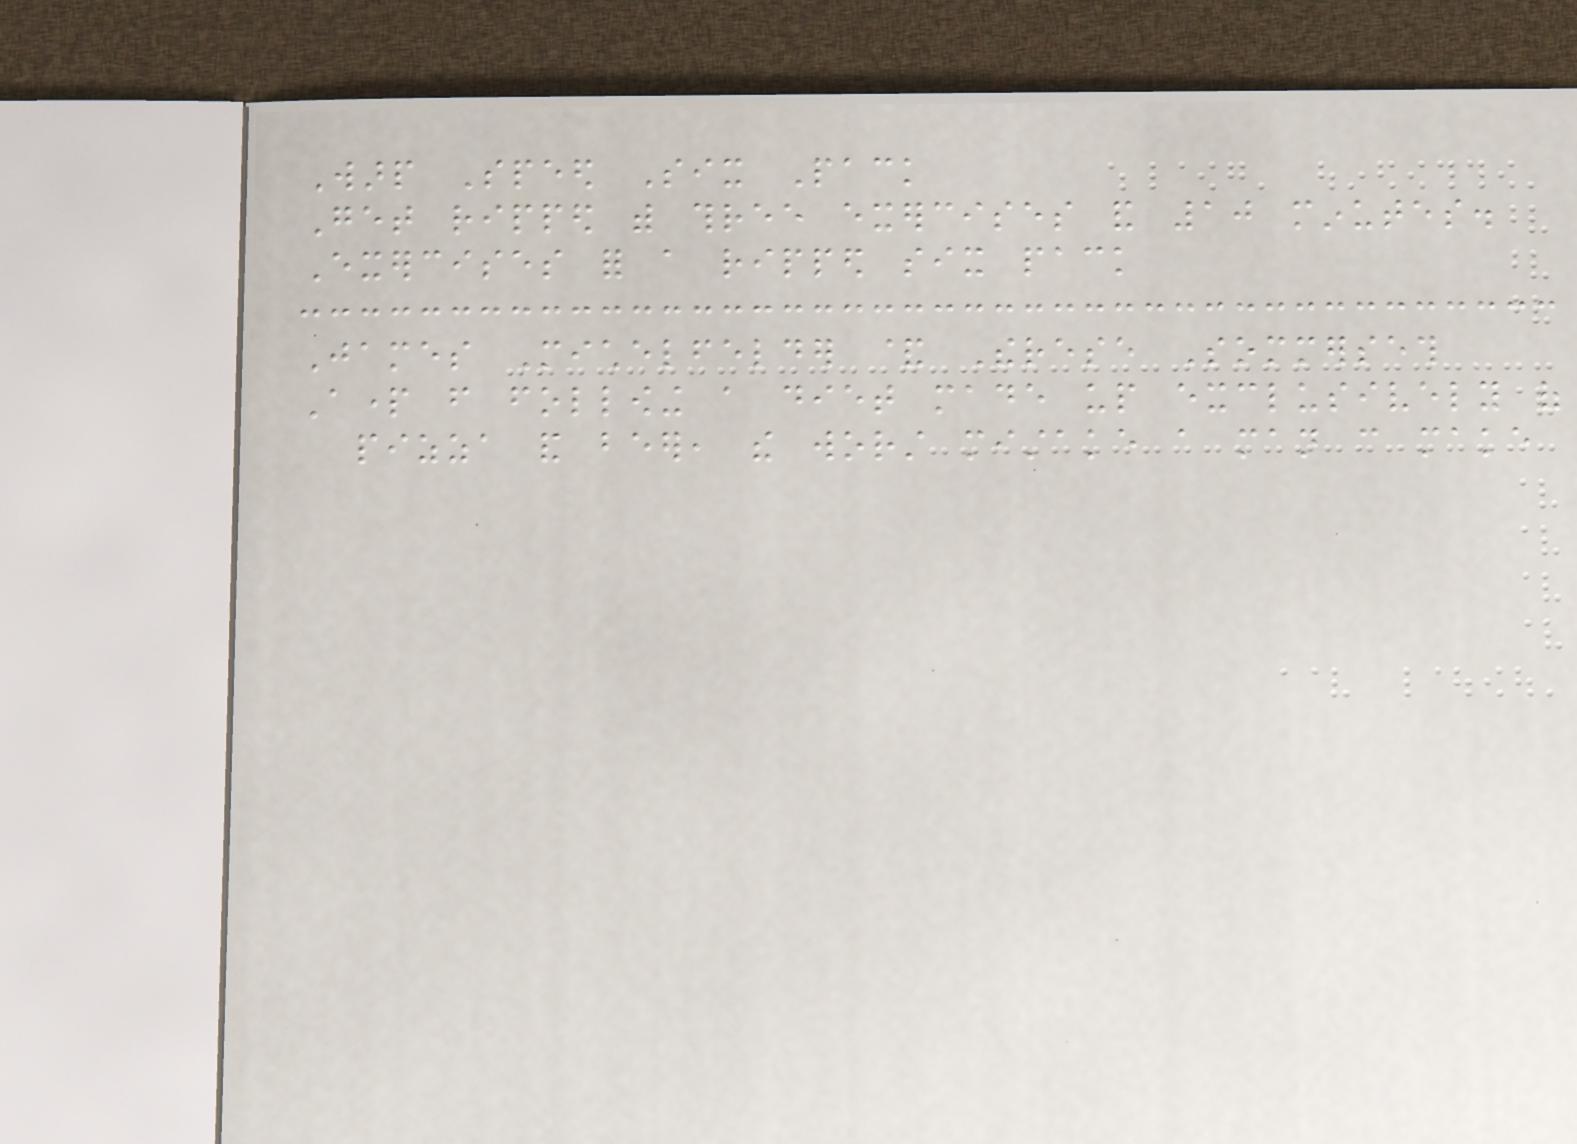Warp Speed Six Pack
Get ripped with three exercises and 10 minutes.
Exercises for a ripped six pack
James Michelfelder & Therese Sommerseth
Apart from following a diet made up exclusively of
pizza and beer, the worst mistake a man can make
